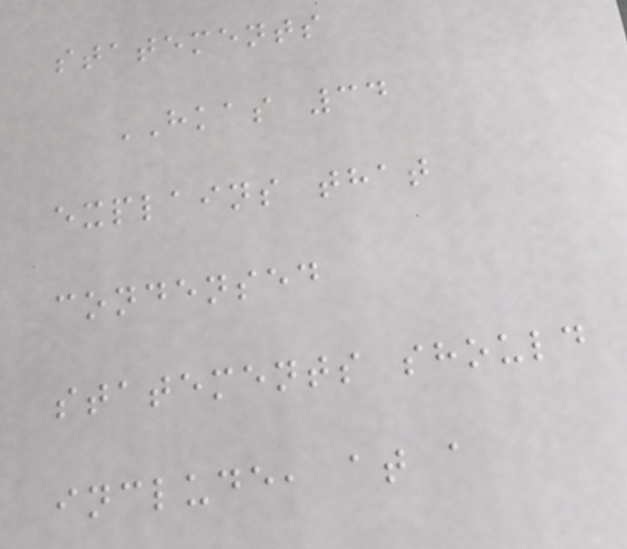statements
HKAS 34
explains that
condensed
statements should
include, at a
